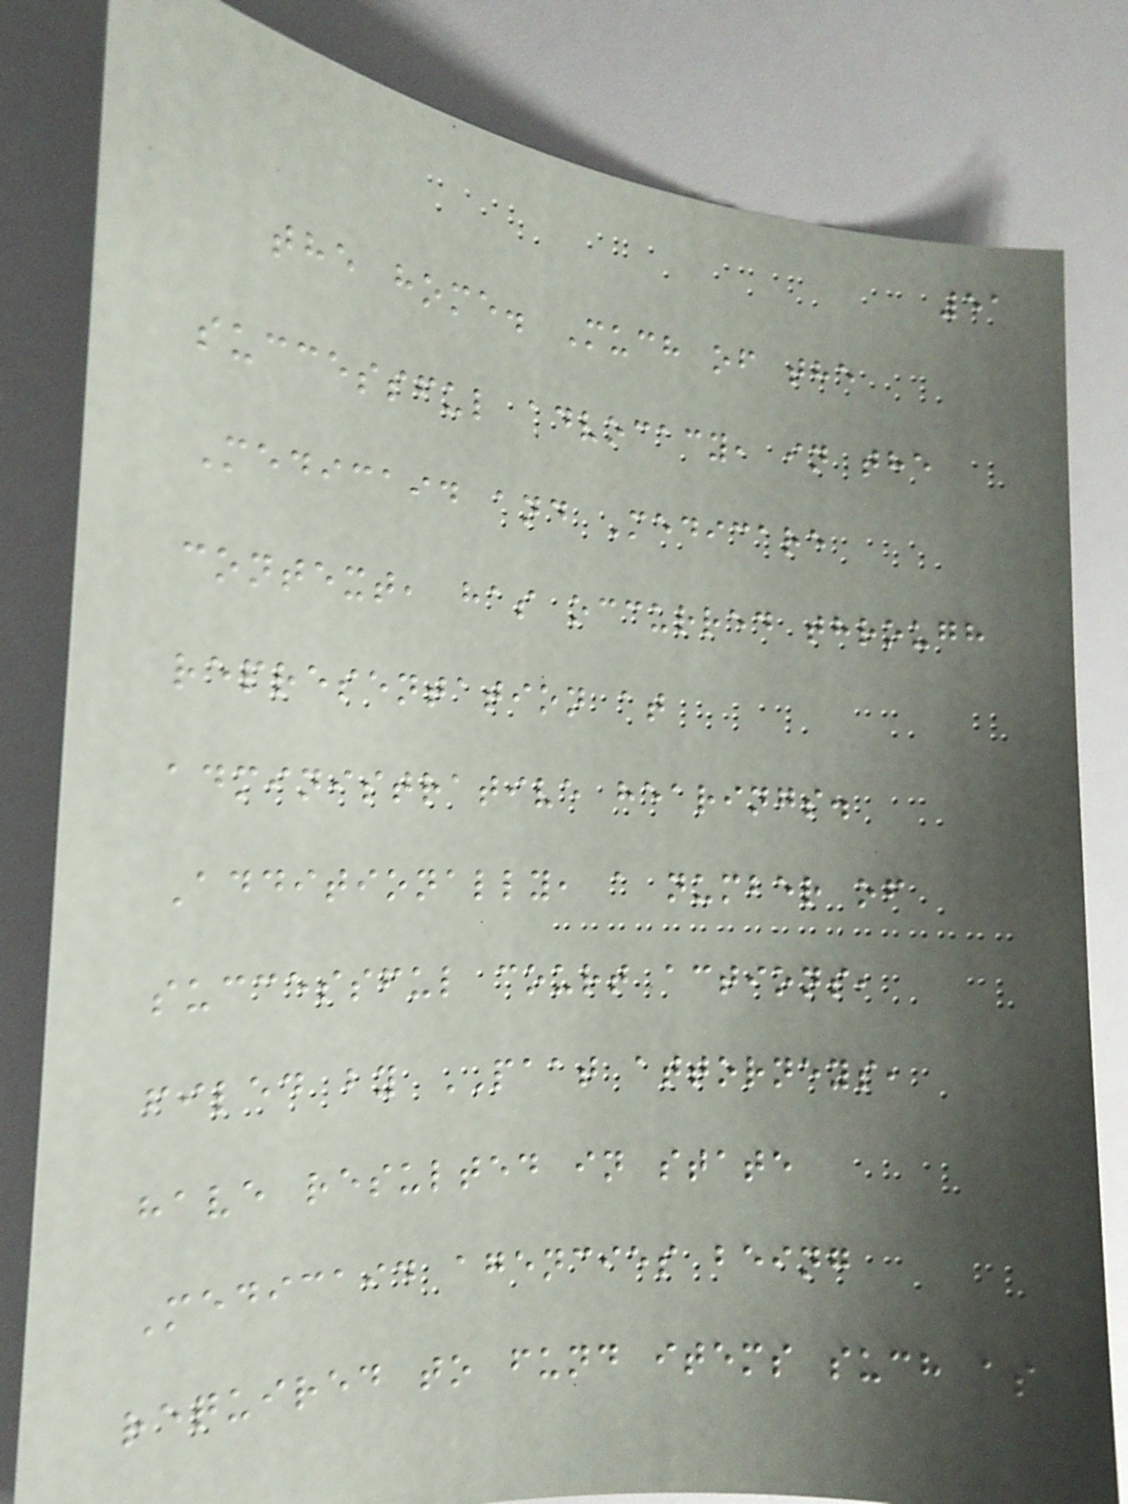51
the home. Much of the
successful advocacy, in the
Medicaid and Medicare
context, has occurred through
representation at
administrative hearings.
Additionally, a number of
successful court actions,
filed by PAAT attorneys,
have resulted in state
Medicaid agencies being
required to fund items such as
